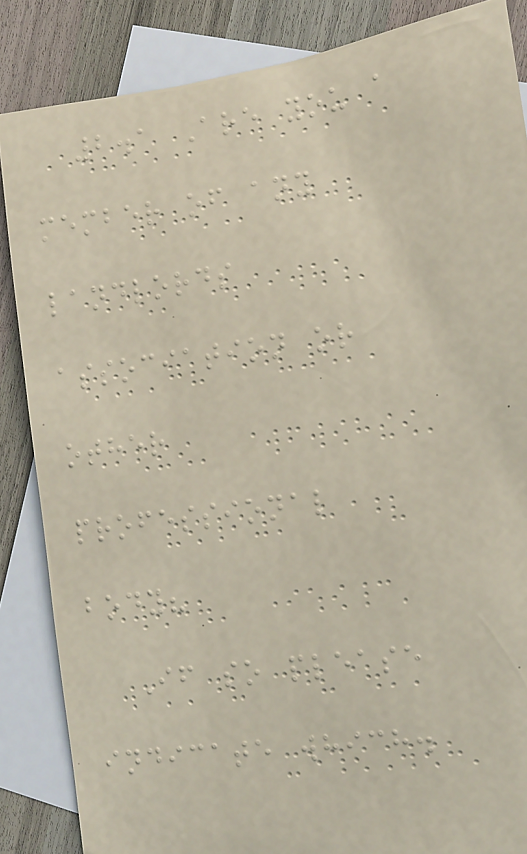2.1 Are you a
member of any
landlords
association or
other
professional
body?
If so please
indicate which.
